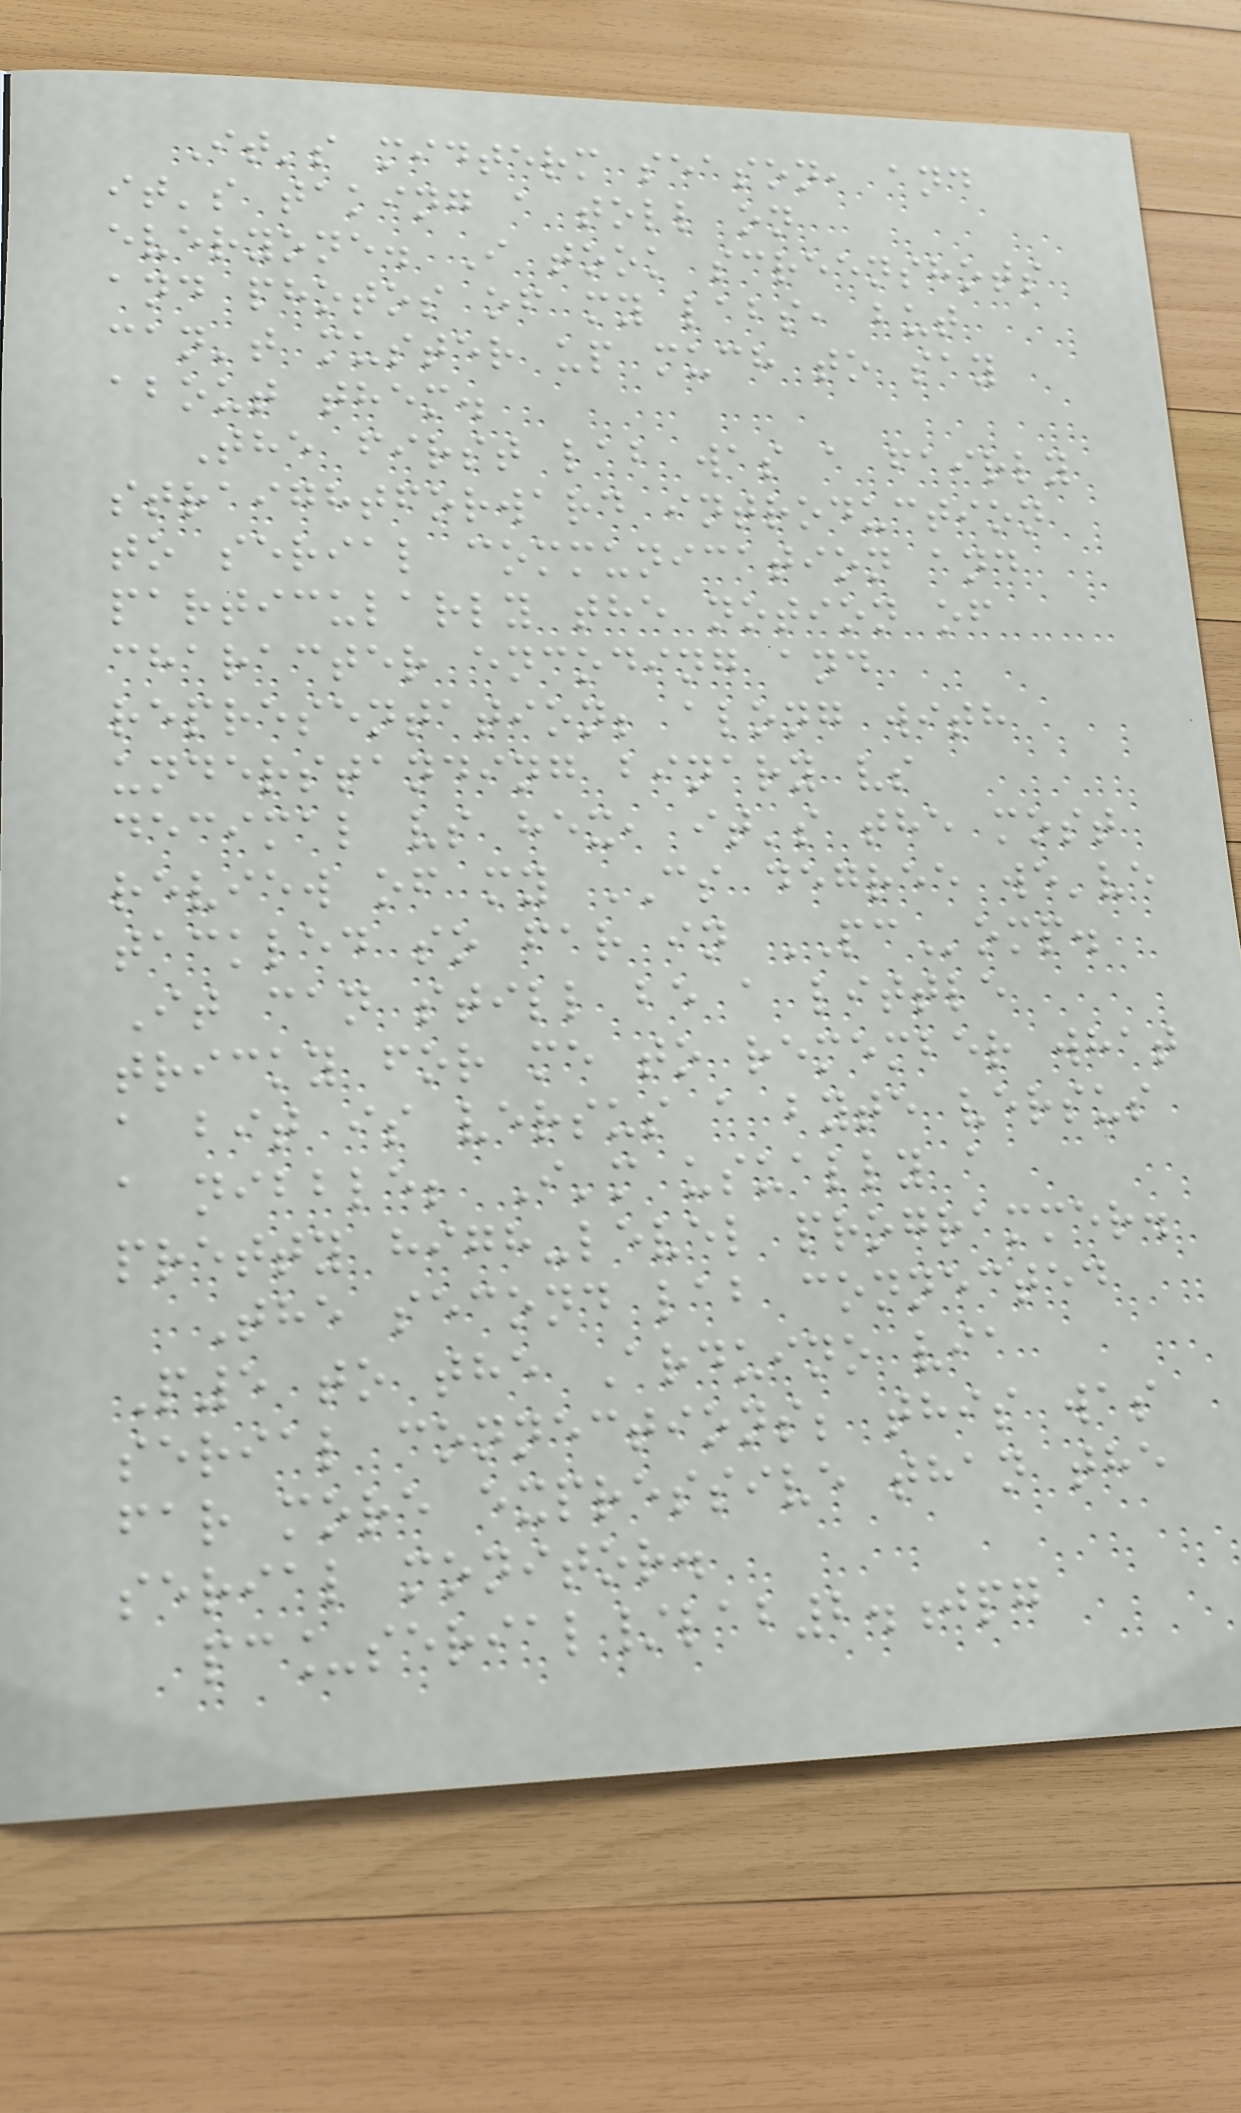It's midterm season, and
it's taking a toll on
everyone. I took screenshots
and photos of my labs, but
can't muster up much to say
about them.
The first lab was a fairly
straightforward introduction
to serial communication and
particularly the notion of
character encoding and
representation; along with
understanding binary vs
decimal vs hex, it's the most
review of my CS degree we've
tackled so far in PComp.
It can still be a little
tricky for me to remember what
a bit is versus a byte versus
a nibble; I'm usually a
pretty high-level programmer.
The second lab connected
P5 to the Arduino via
serial connections; this was
far more expressive than the
serial monitor.
pc_serial/lab2.jpg
